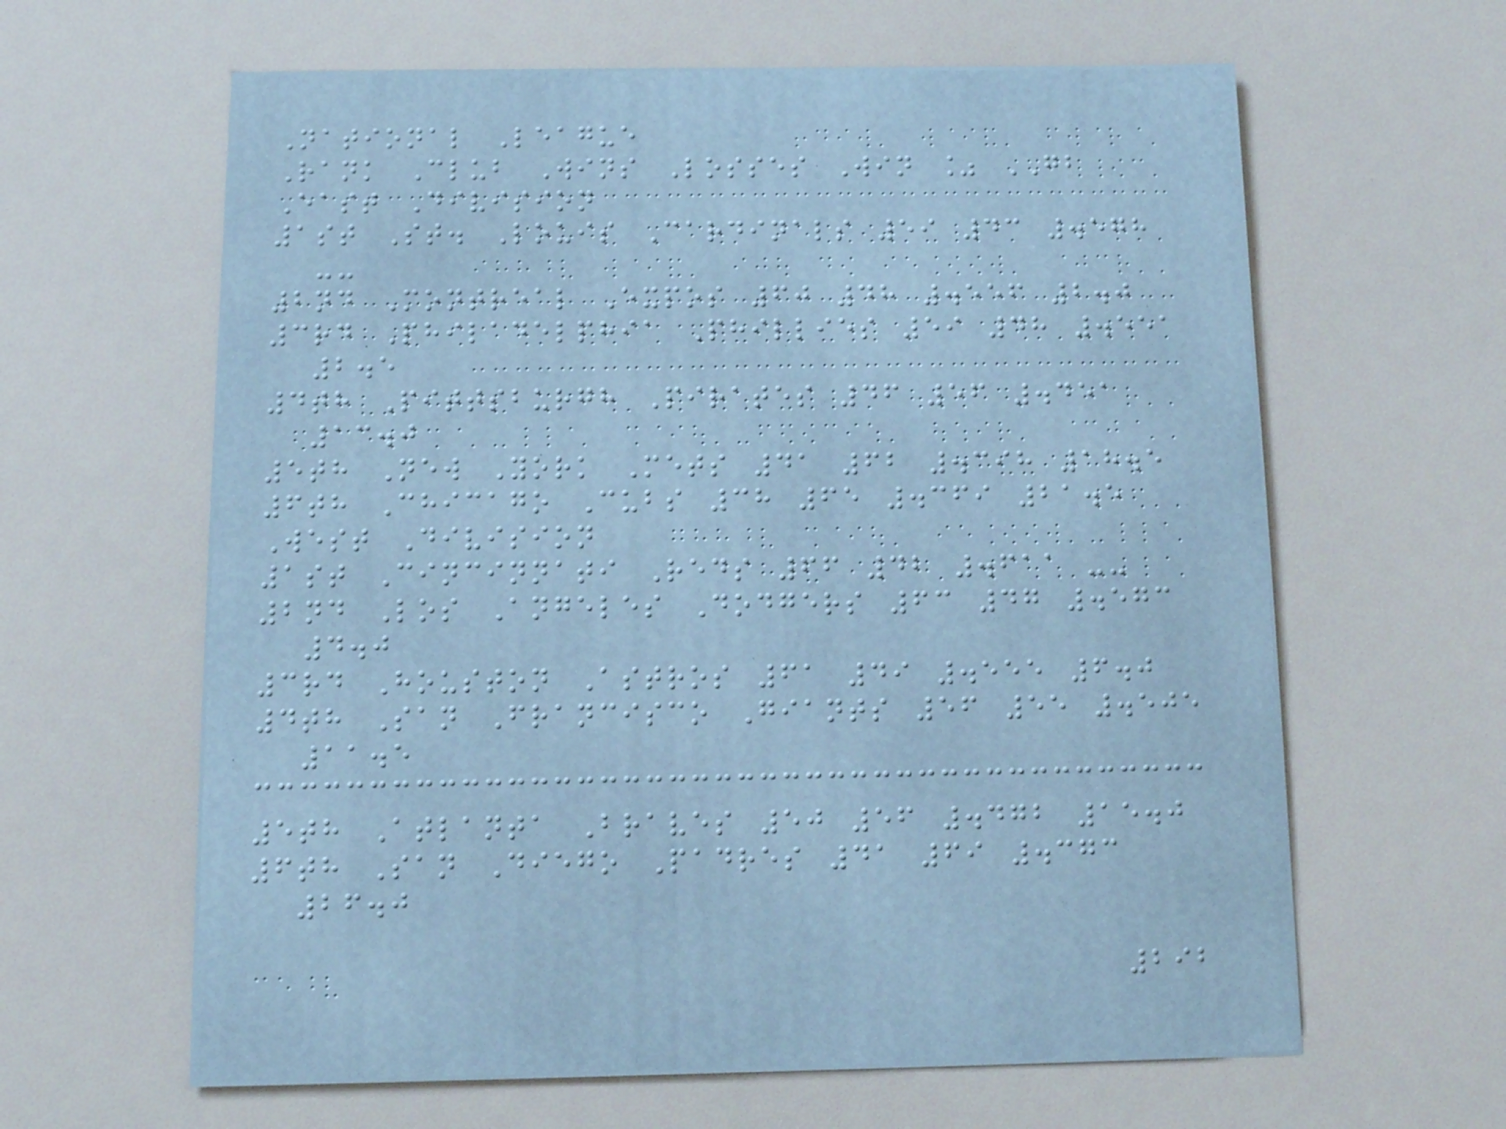National League
Rank Club Wins Losses Win % GB
East Division
1st St. Louis Cardinals 59 43 .578
--
2nd Montreal Expos 60 48 .556 2.0
3rd Philadelphia Phillies 59 48 .551
2.5
4th Pittsburgh Pirates 46 56 .451
13.0
5th New York Mets 41 62 .398 18.5
6th Chicago Cubs 38 65 .369 21.5
West Division
1st Cincinnati Reds 66 42 .611 --
2nd Los Angeles Dodgers 63 47 .573
4.0
3rd Houston Astros 61 49 .555 6.0
4th San Francisco Giants 56 55 .505
11.5
5th Atlanta Braves 50 56 .472 15.0
6th San Diego Padres 41 69 .373
26.0
292
